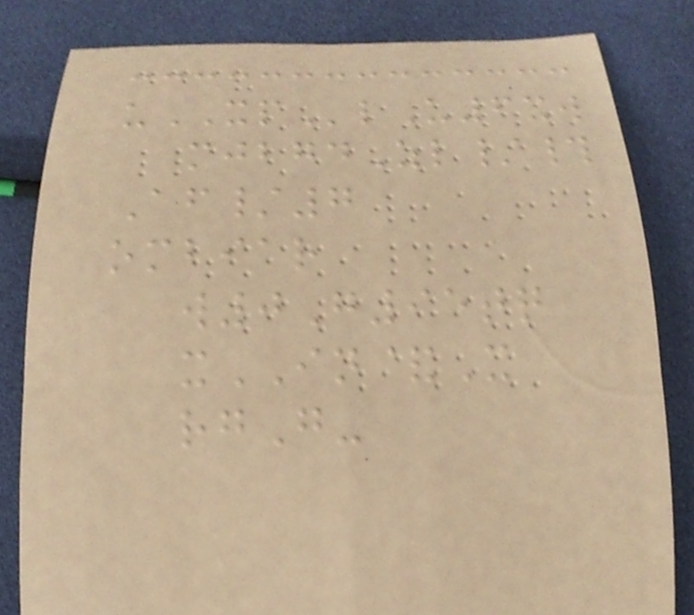uXPlU6xw
mjbgdZl/#
Af/7
ombiar
w0G95tq
xIN&X
rgG-
